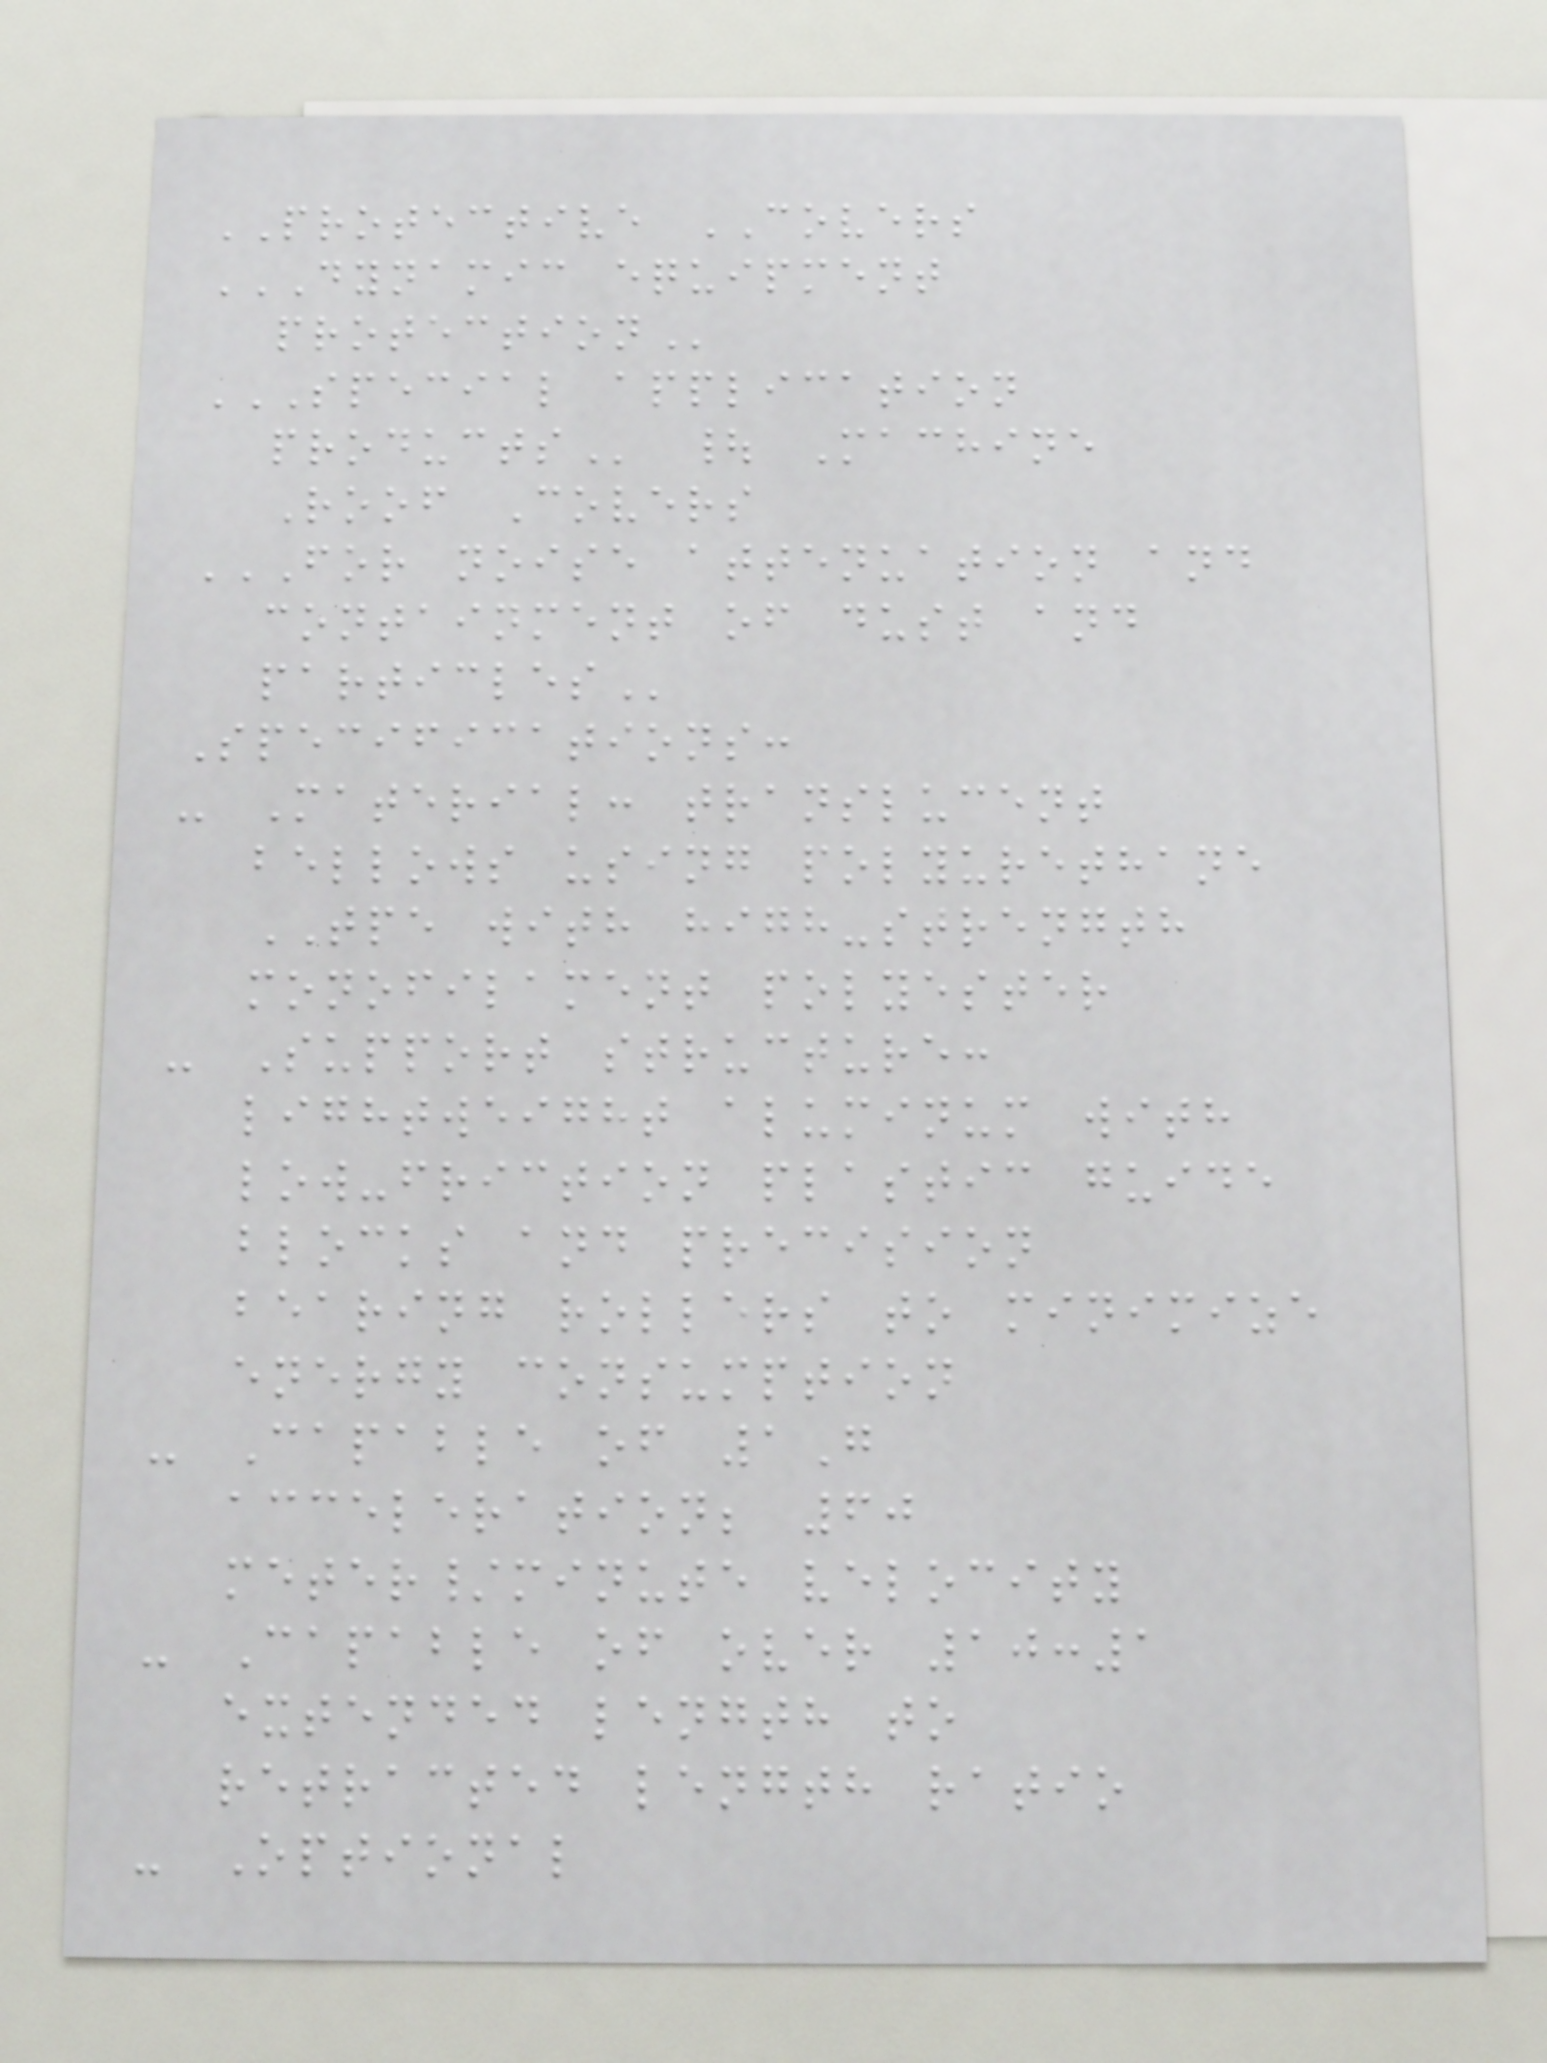PROTECTIVE COVERS
DYNAMIC EQUIPMENT
PROTECTION
SPECIAL APPLICATION
PRODUCTS | Machine
Roof Covers
FOR NOISE ATTENUATION AND
CONTAINMENT OF DUST AND
PARTICLES
Specifications:
- Material: translucent
bellows using polyurethane
TPE with high-strength
monofilament polyester
- Support structure:
lightweight aluminum with
low-friction plastic guide
blocks and precision
bearing rollers to minimize
energy consumption
- Capable of 1G
acceleration; 60
meter/minute velocity
- Capable of over 10:1
extended length to
retracted length ratio
- Optional
